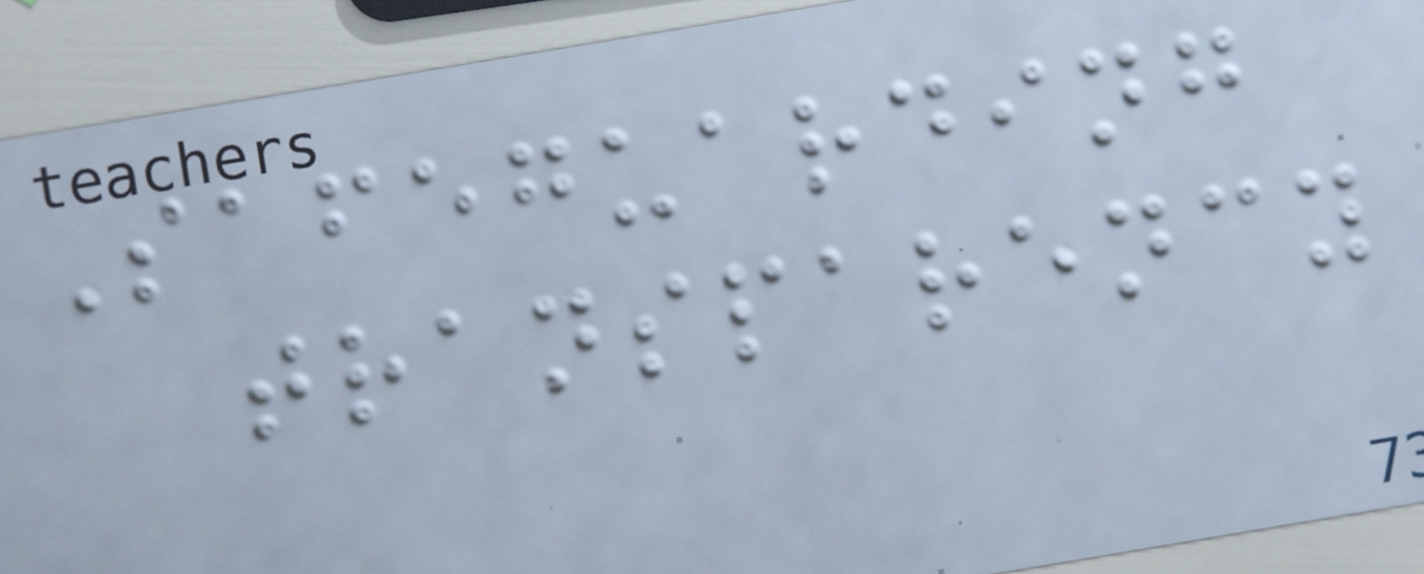Safeguarding
transparency
